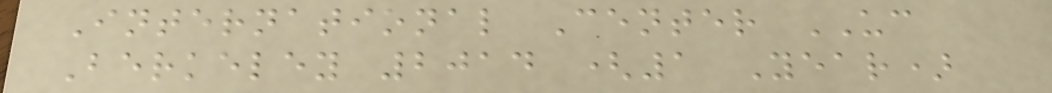International Center UC
Berkeley 2014 (1 Year)
